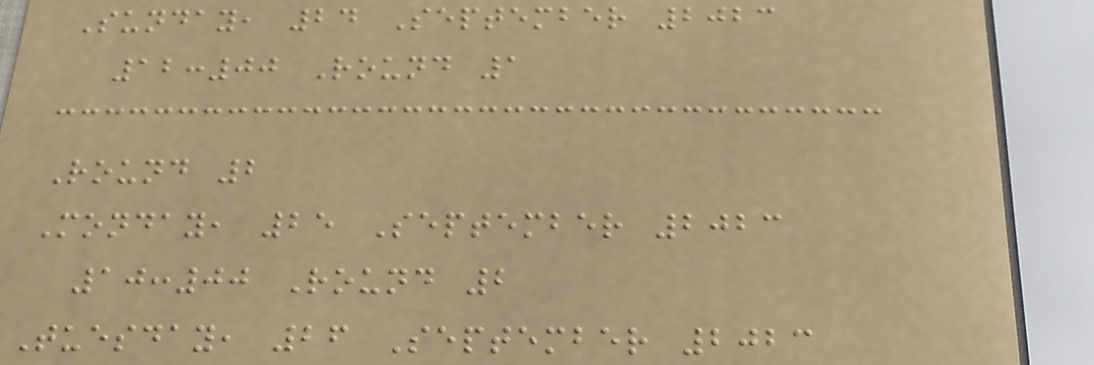Sunday, 24 September 2023
12:00 Round 1
Round 2
Monday, 25 September 2023
10:00 Round 2
Tuesday, 26 September 2023
